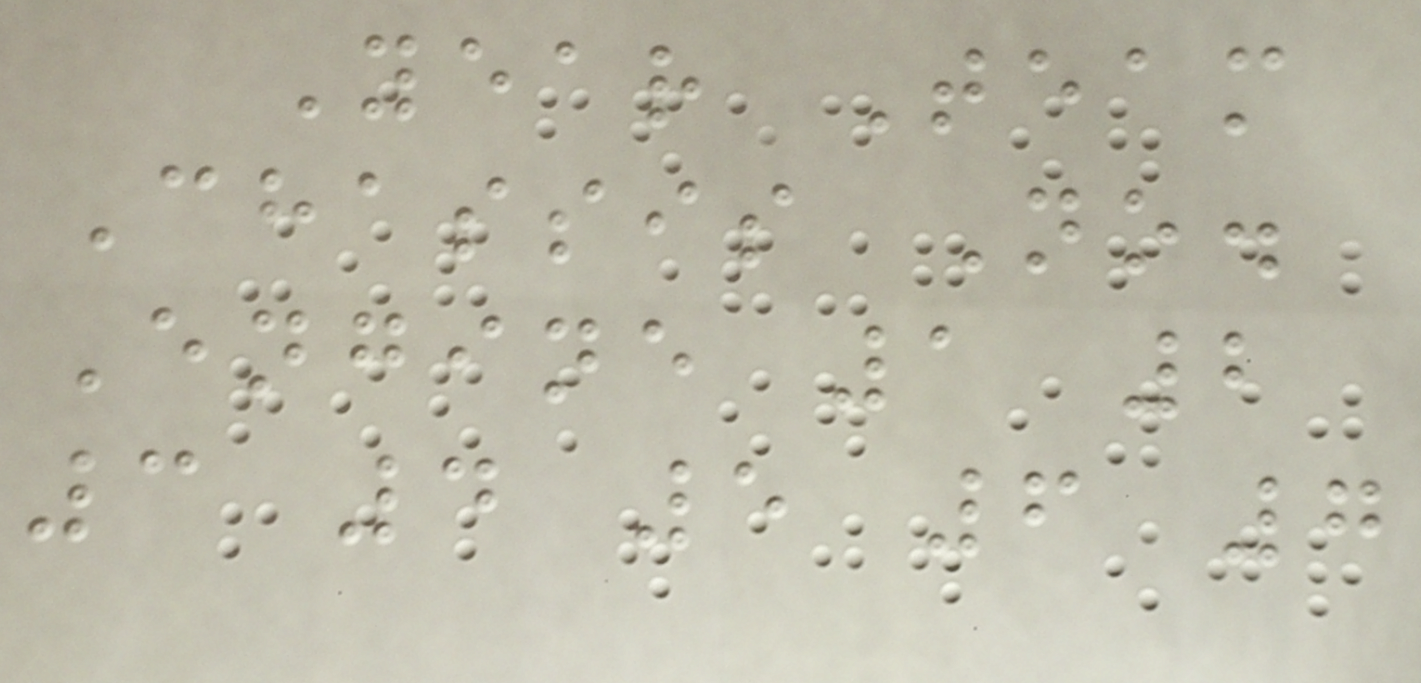Year Team
Chassis No.
Engine 1 2
3 4 5 6 7
